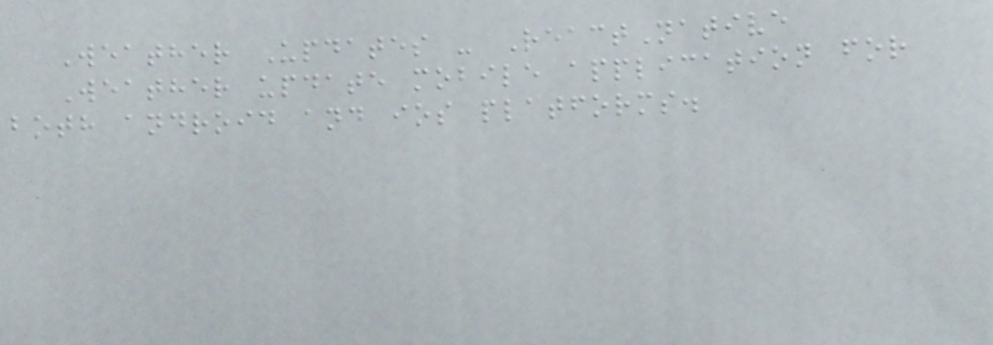Weather Updates - ReactNative
Weather update mobile application for
both android and ios platforms.
